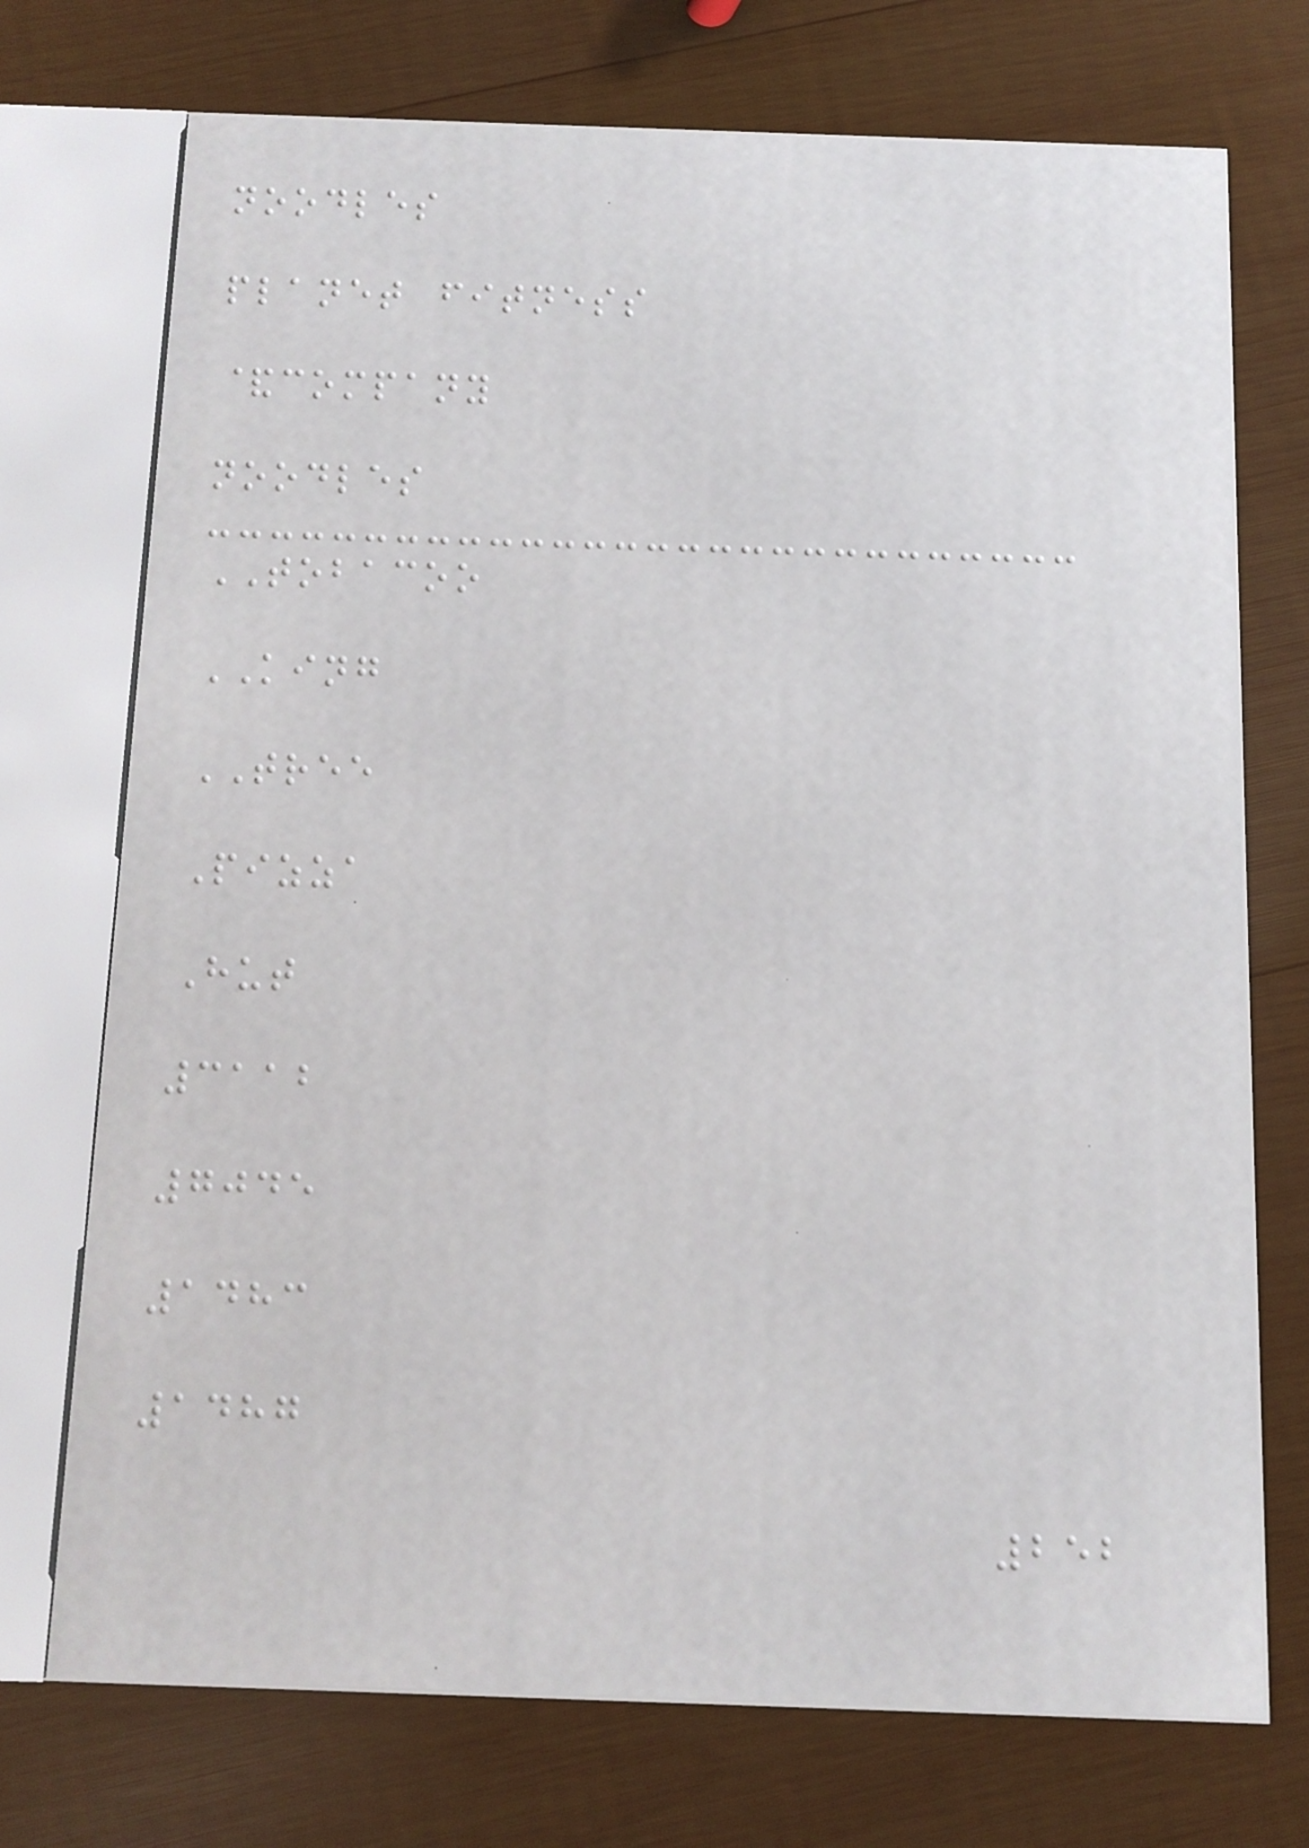noodles
planet fitness
&company
noodles
TOBACOO
KING
TREE
Pizza
Hut
3112
7045
1483
1487
252
